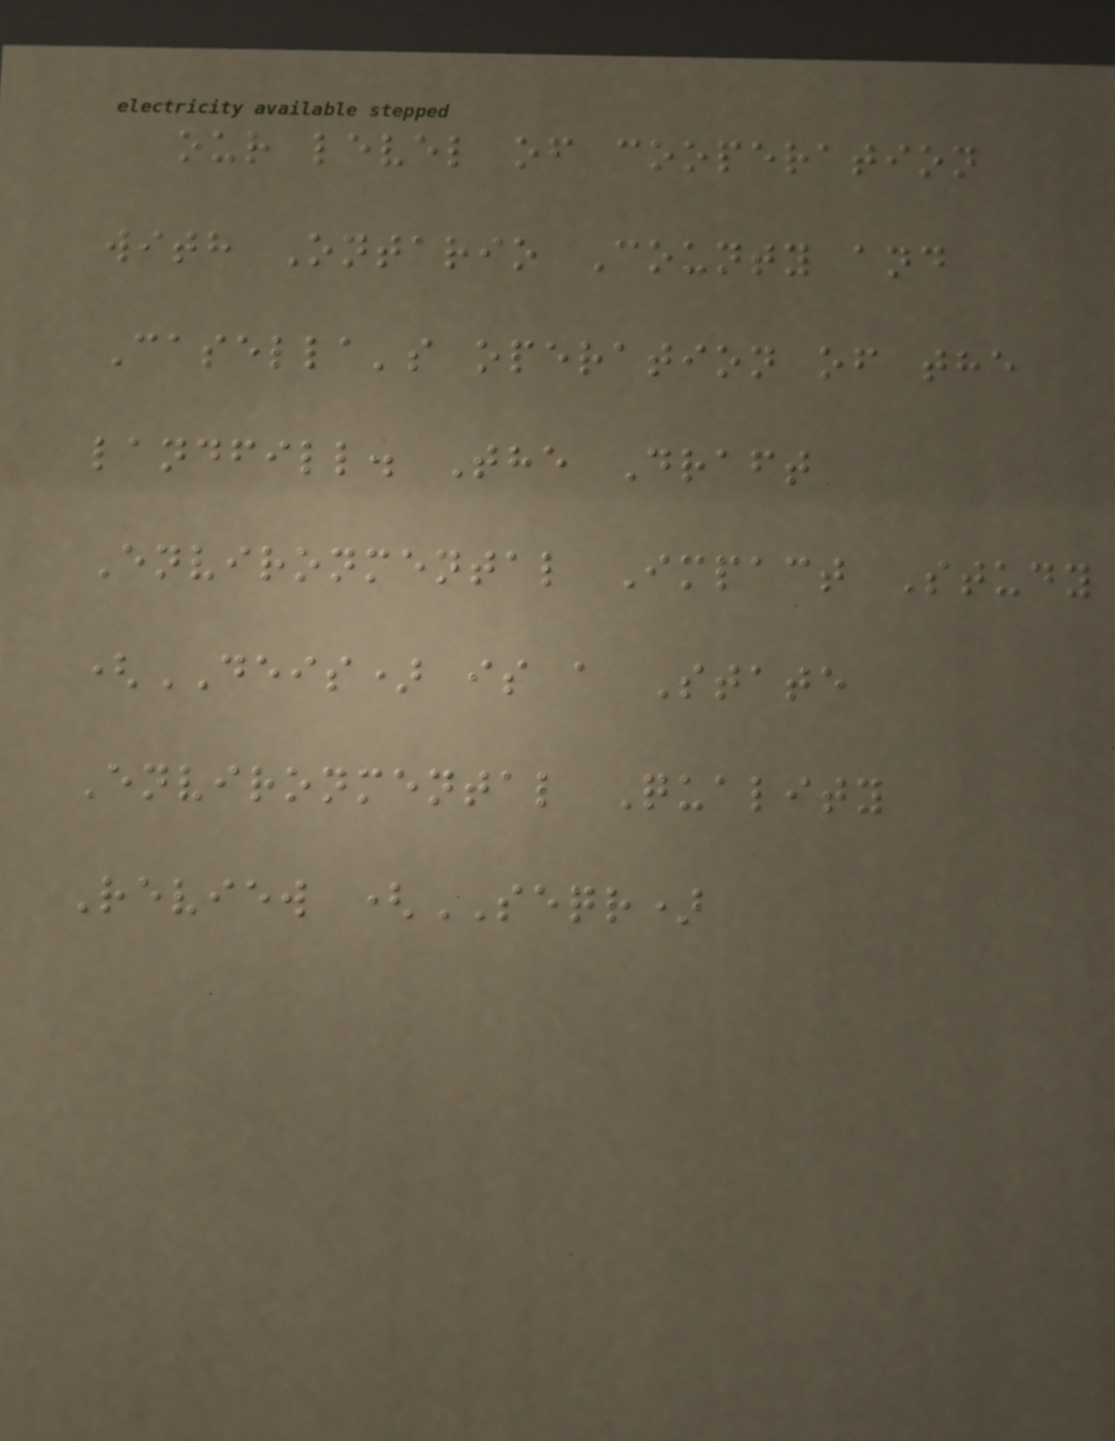our level of cooperation
with Ontario County and
Casella's operation of the
landfill. The Draft
Environmental Impact Study
(DEIS) is a State
Environmental Quality
Review (SEQR)
